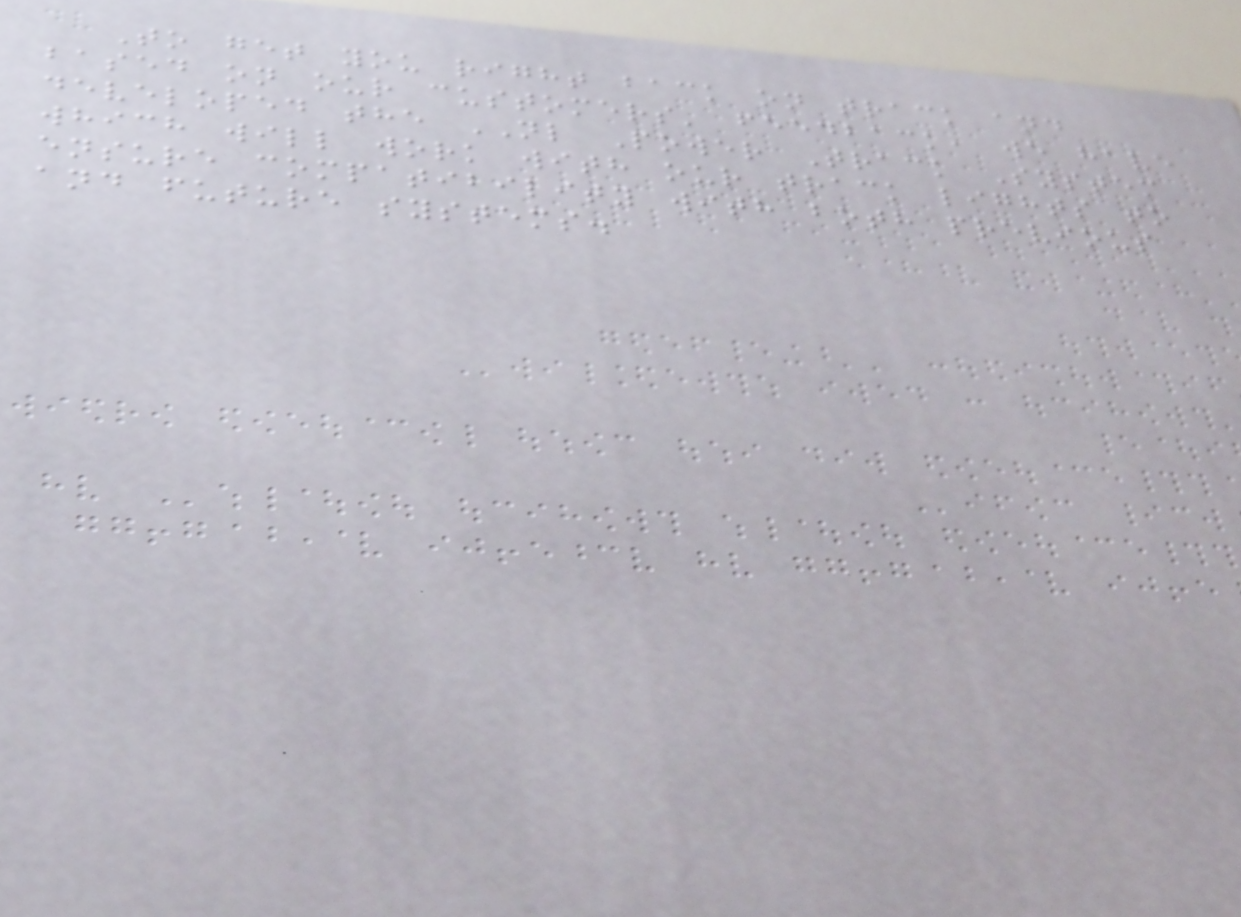To get you right back on track and
based on our customers' feedback, we have
developed the NL Power Track System
which will work with our track lights to
ensure compatibility with both previous
and future systems.
